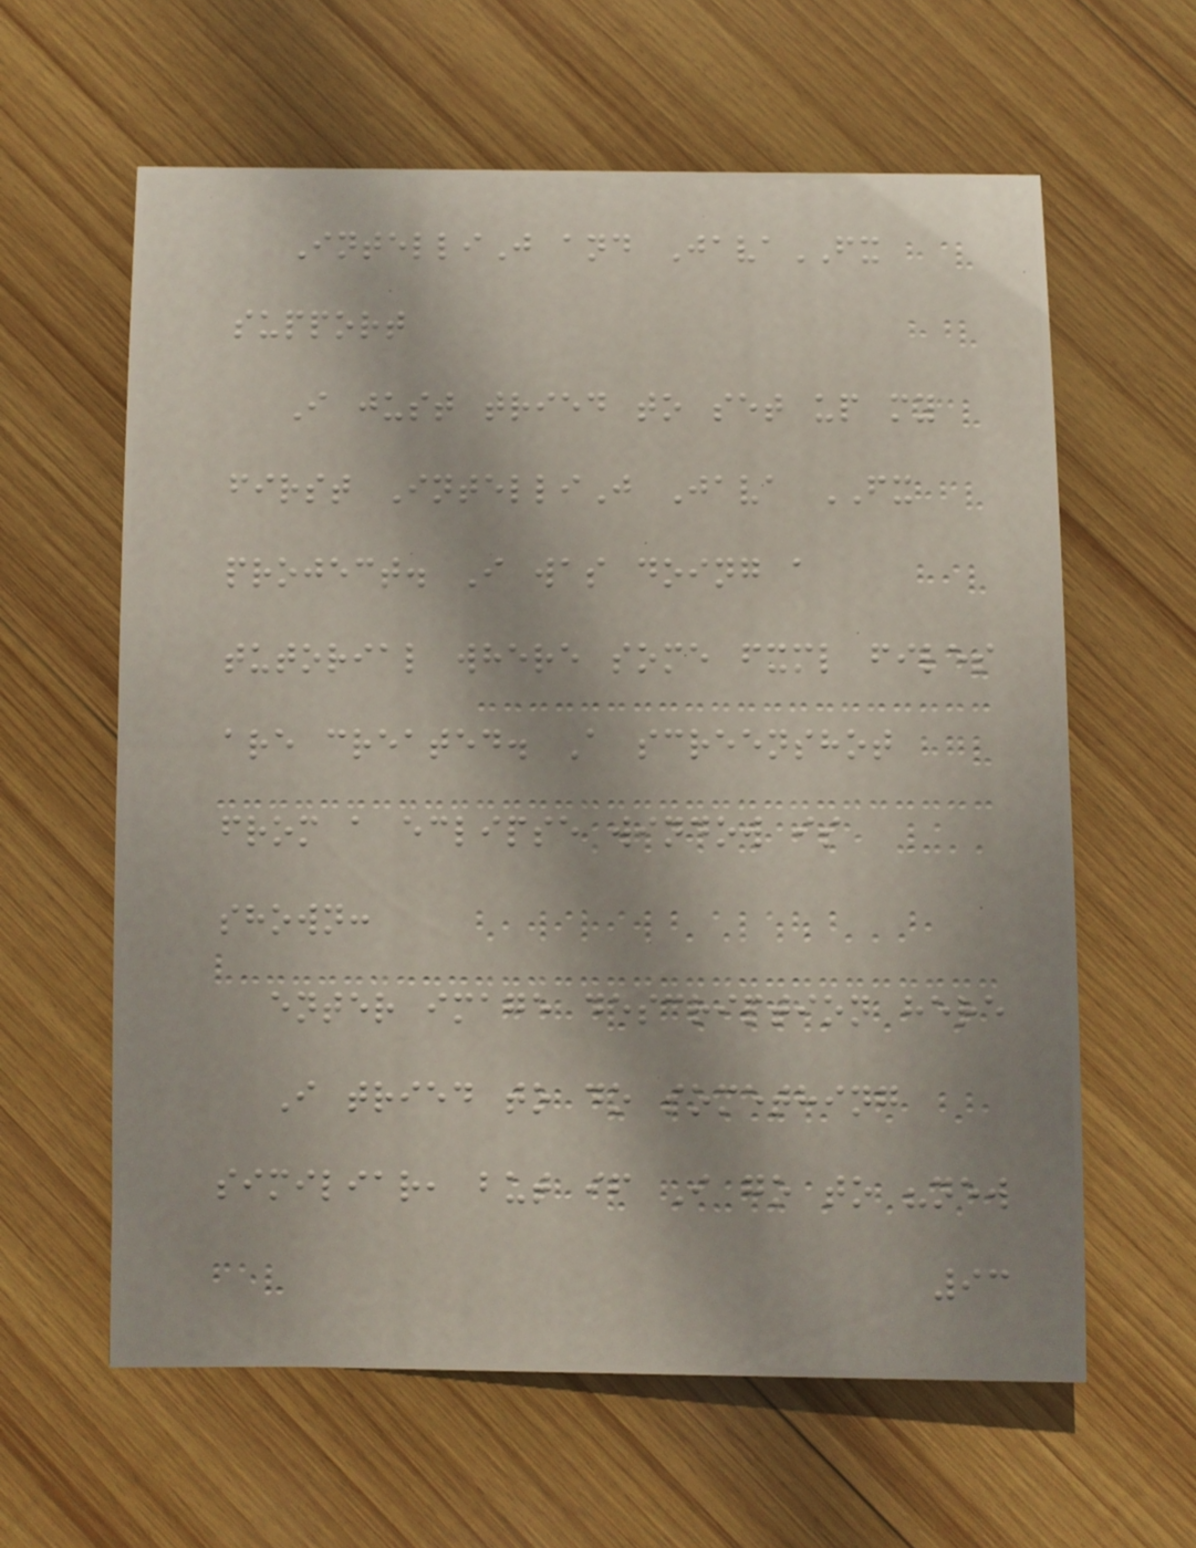IntelliJ and JavaFX
support
I just tried to set up my
first IntelliJ Java FX
project. I was doing a
tutorial where some fxml files
are created. A screenshot
from a eclipse window is
shown:
enter image description here
I tried to do something
similiar, but if I go to "new
93
